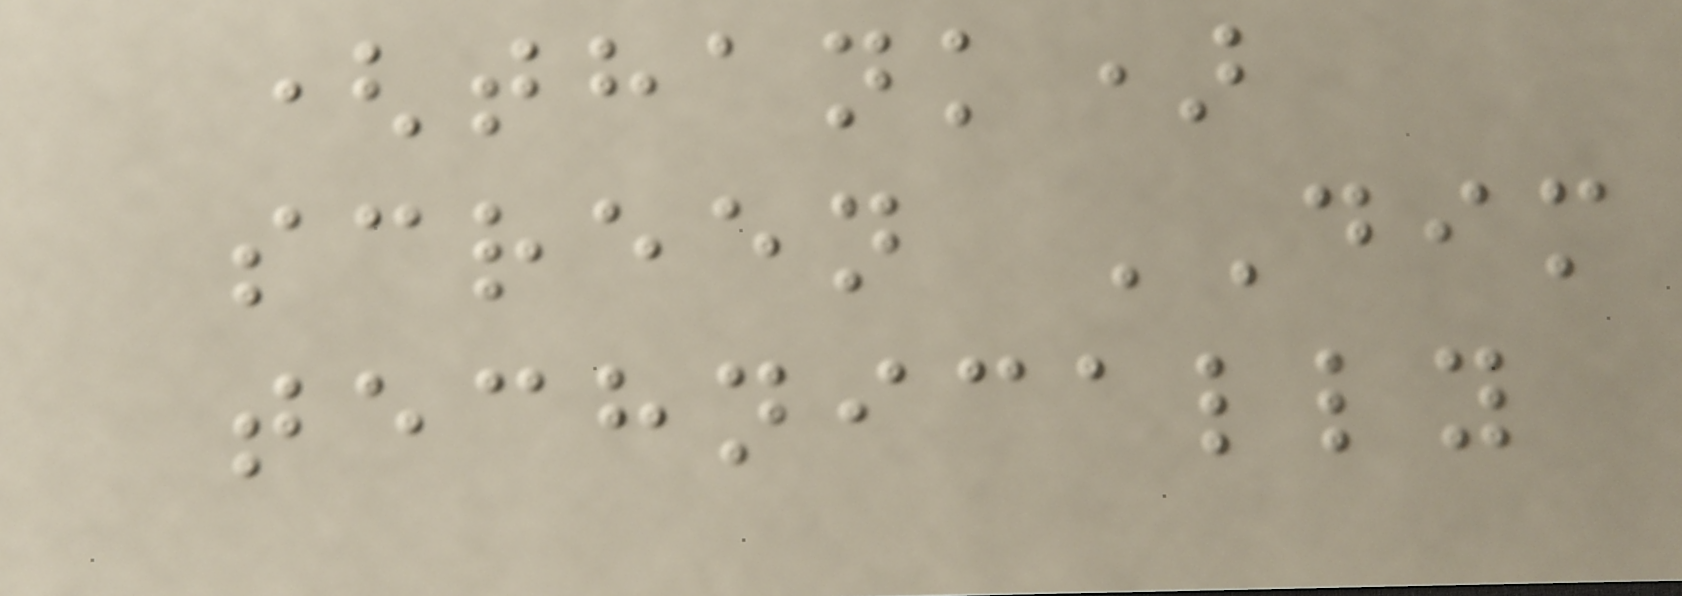(thank)
screen DIM
technically
